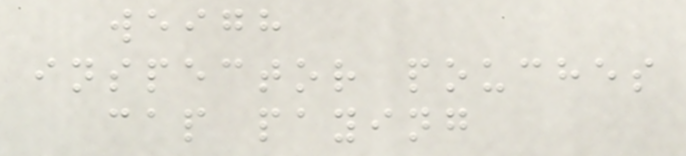weigh
inspector pouches
cap paying
